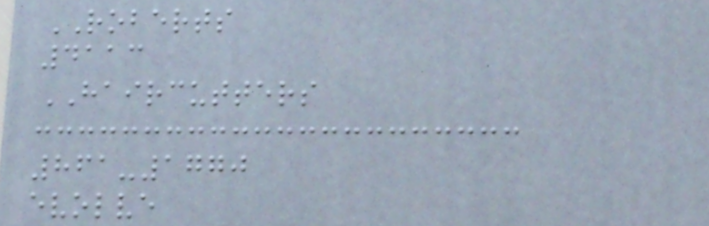ROBERTS
4113
HAIRCUTTERS
861-1770
evolve
